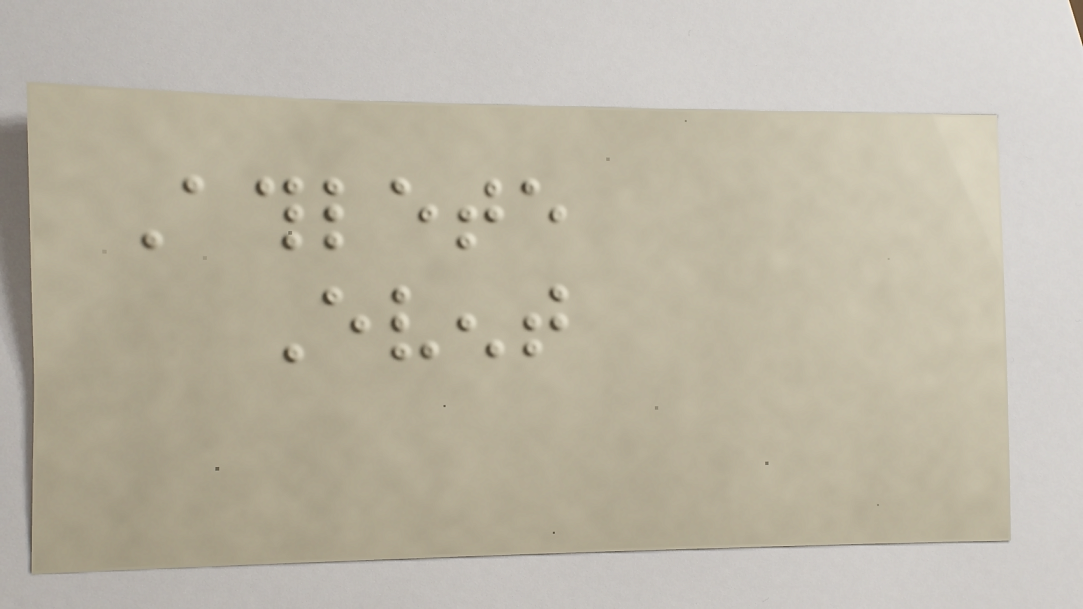Athlete
Event
